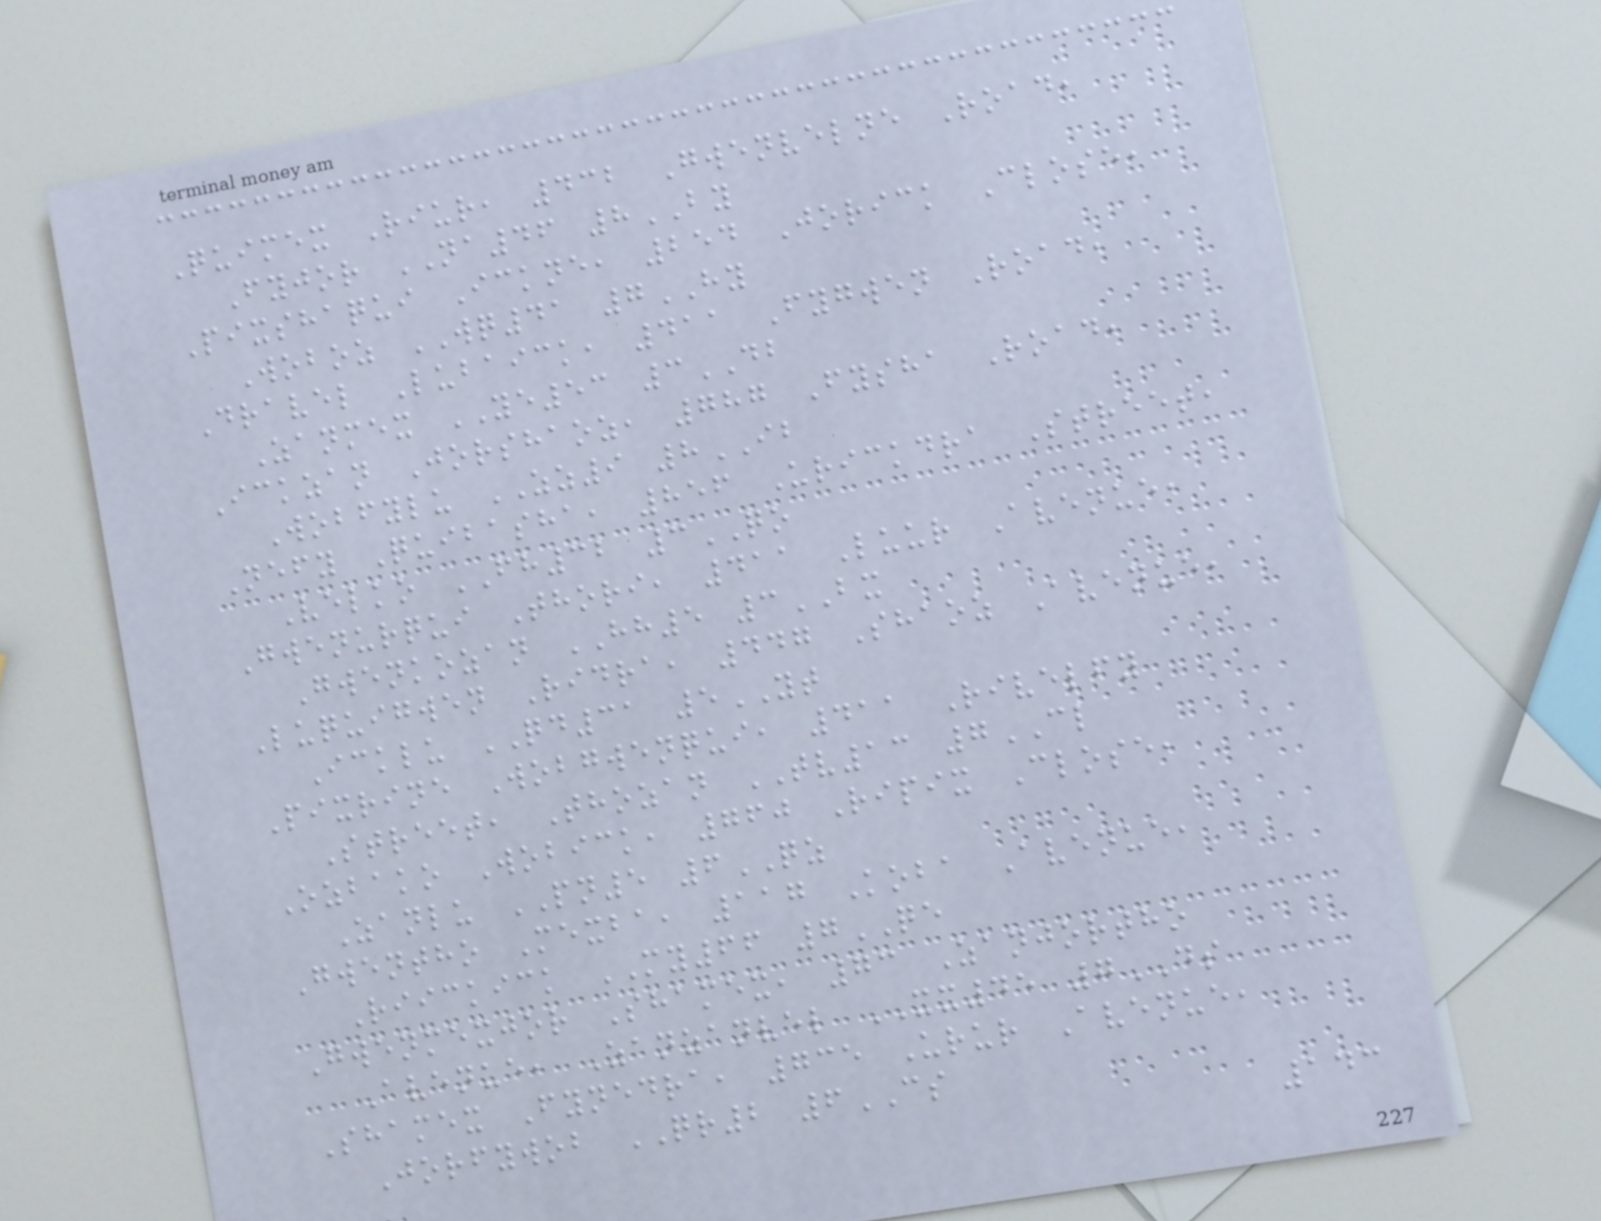Quimex Riur, 432 Gwenvelne Road,
Fyjor NA46 8BY
Pixshaqui Ickne, 254 Jorick Close,
Woboz WQ41 7HY
Dravel Lubaick, 411 Fygwen Road,
Zanmex YE53 3DB
Ickzan Jorshaoz, 787 Fysha Road,
Wobfylu ZZ9 8IB
Nefy Quibasha, 856 Urickdra Street,
Velko FH32 3QO
Gwenurqui Thori, 411 Luur Avenue,
Gwenkozan HH5 3BX
Luquigwen Ridra, 447 Shaoz Avenue,
Icklu QD31 5YT
Pixrine Wobgwenqui, 411 Rivelfy
Street, Thozan TV13 7CL
Ozbako Wobick, 760 Ripix Close,
Zanlu PN5 6QZ
Gwentho Mexba, 117 Koba Avenue,
Riickick MY66 7QE
Gwenmexjor Shamex, 73 Zanjortho
Avenue, Zanzanvel XX45 7DS
Shamex Fynedra, 735 Urur Avenue,
Jorfywob QR2 6CS
143
